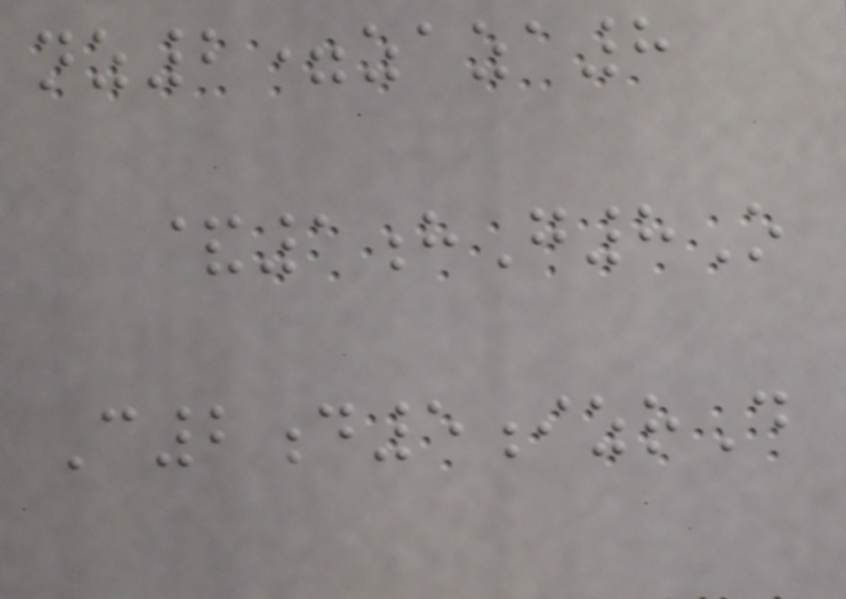nz2=zaza8
&1hG8O
C2d5izrD
